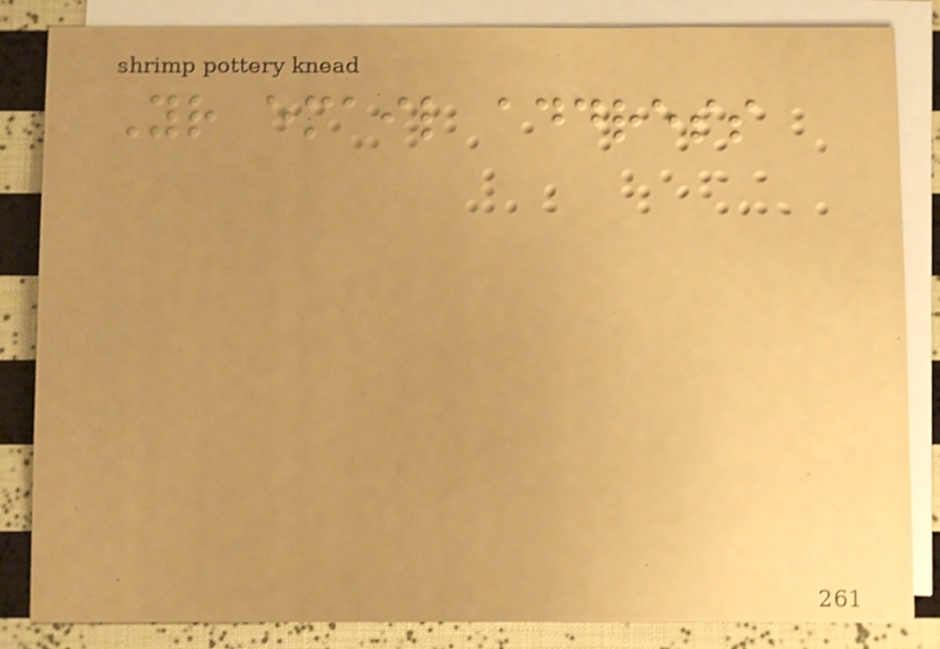Your email address
